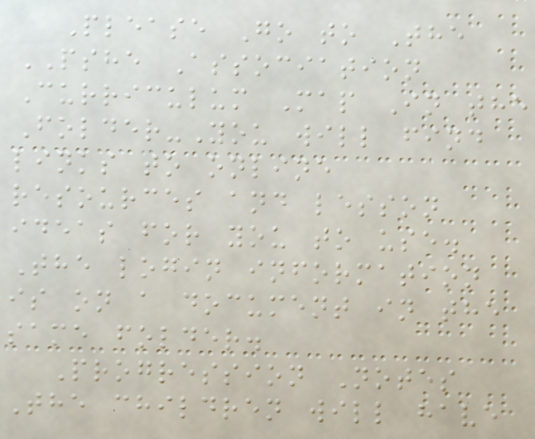Please Go to The
PSHE Association
Curriculum Map In the
Folder-You will find
links to online
resources and lesson
ideas for you to use.
The login information
is on a document in the
same folder.
Progression Notes
The children will have
